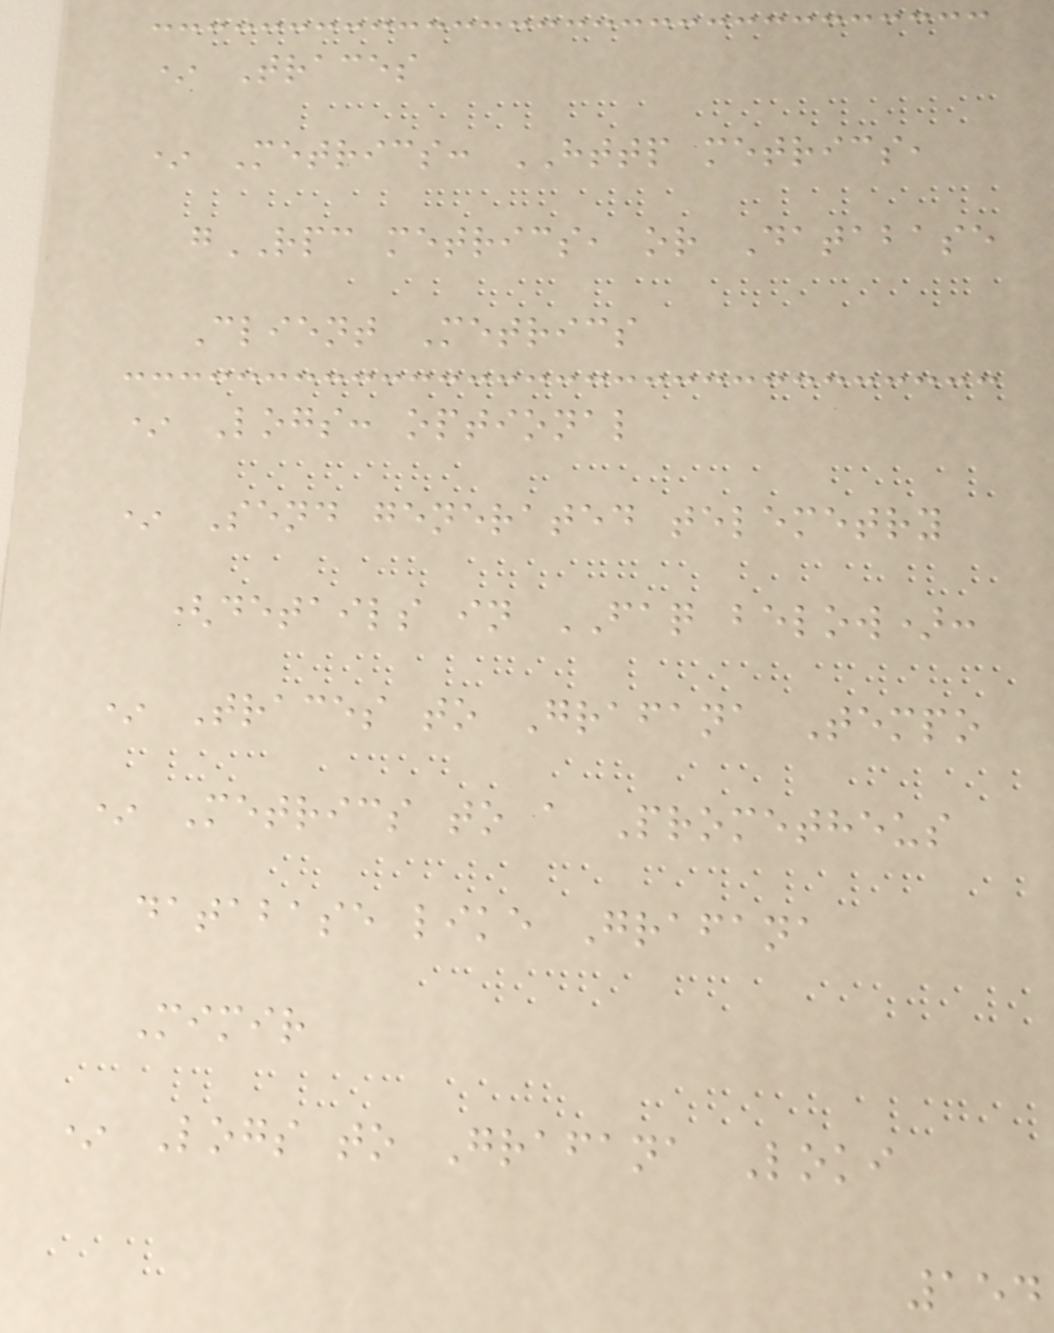* Traces
* Metrics: HTTP metrics,
gRPC metrics, or Database
Client Metrics
* Logs: optional
* Send generated telemetry
(details in FAQ below):
* Traces to Grafana Tempo
* Metrics to a Prometheus
database like Grafana
Mimir
* Logs to Grafana Loki
154
